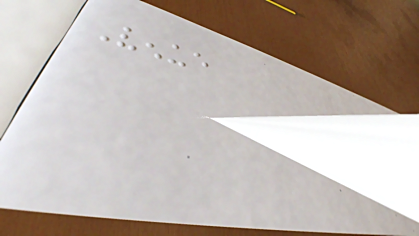Venue
